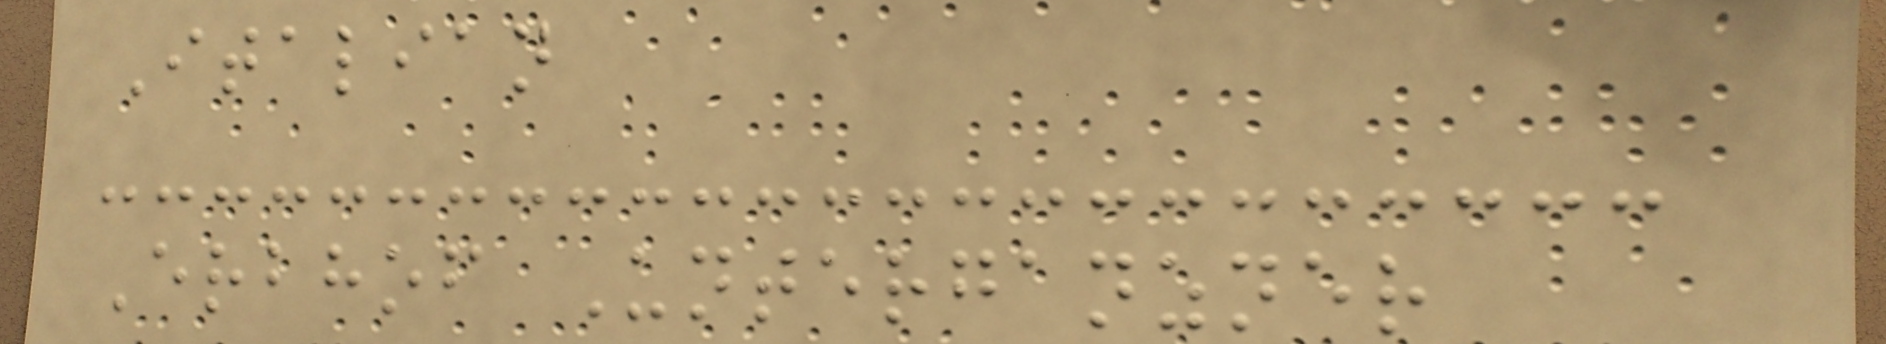Italian
Erbhof Unterganzner
